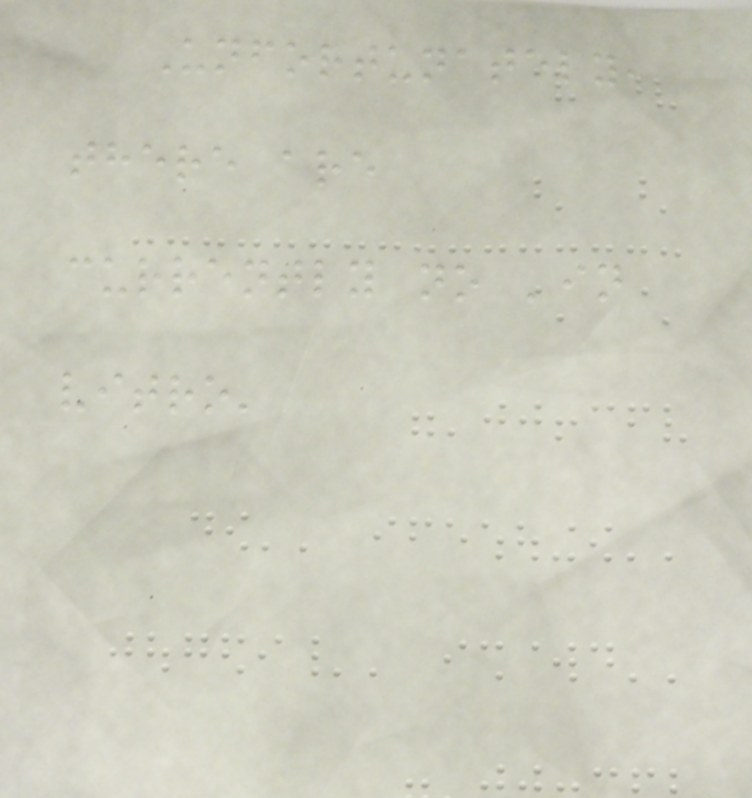Unfortunately,
there are
currently no 'in
vitro'
